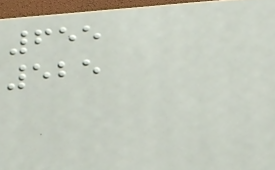655
525
